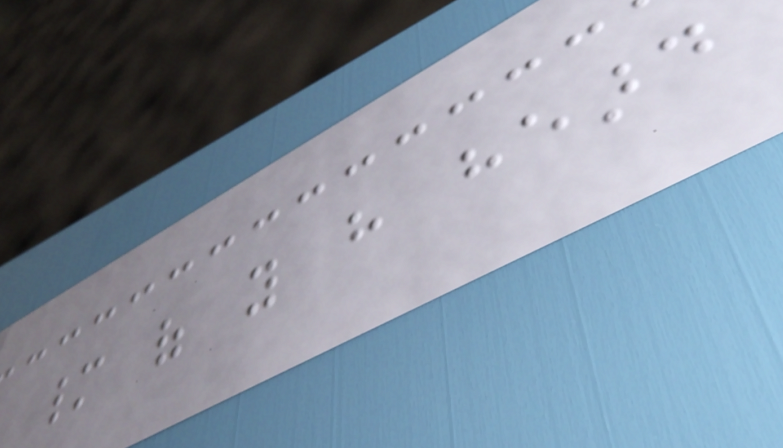many of you have heard
